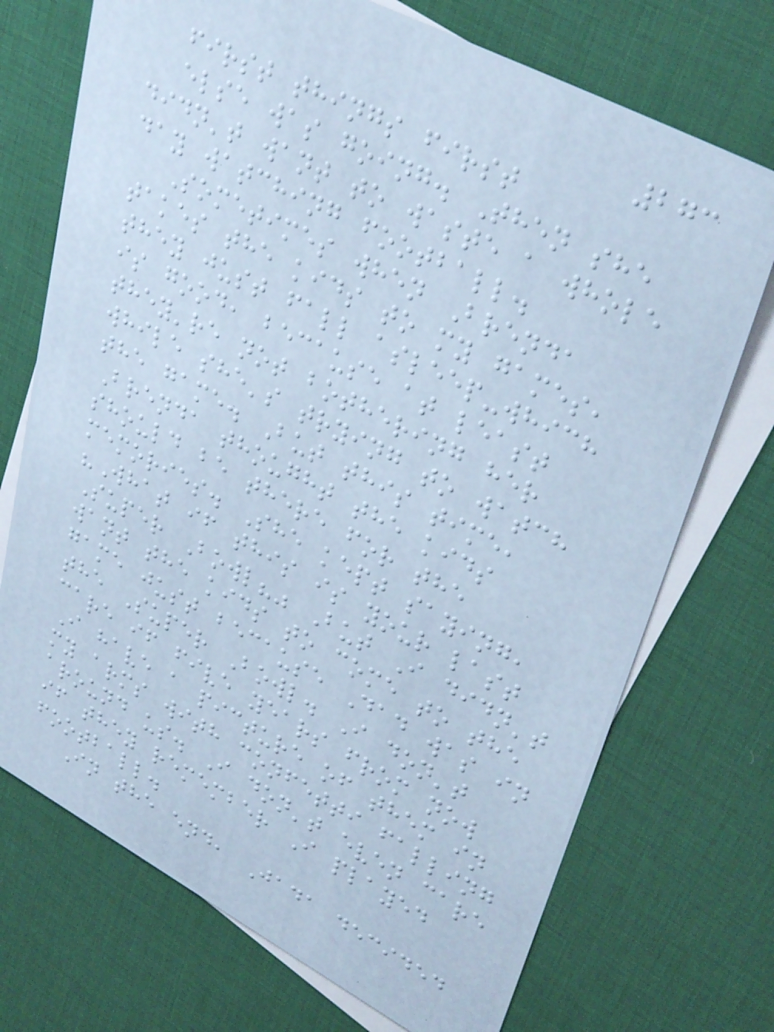273
first things first
else was going. Then she
didn't want to waste a whole
day watching football.
Sometimes when Brenda
takes the kids to my games,
they just fall asleep-which
is good, because at least
they're not bothering her
while she's trying to watch
the game. But this time,
Brenda thought the kids
should be there for the
memories. She kept saying,
"What if this is your last
Super Bowl?" But I didn't
want the kids to come to the
game just because Dad was in
the Super Bowl. I don't
care if five years from now
I have a picture of them in
my arms with confetti falling
around us. I don't even care
if they remember I played
football.
In the end, Jada decided
